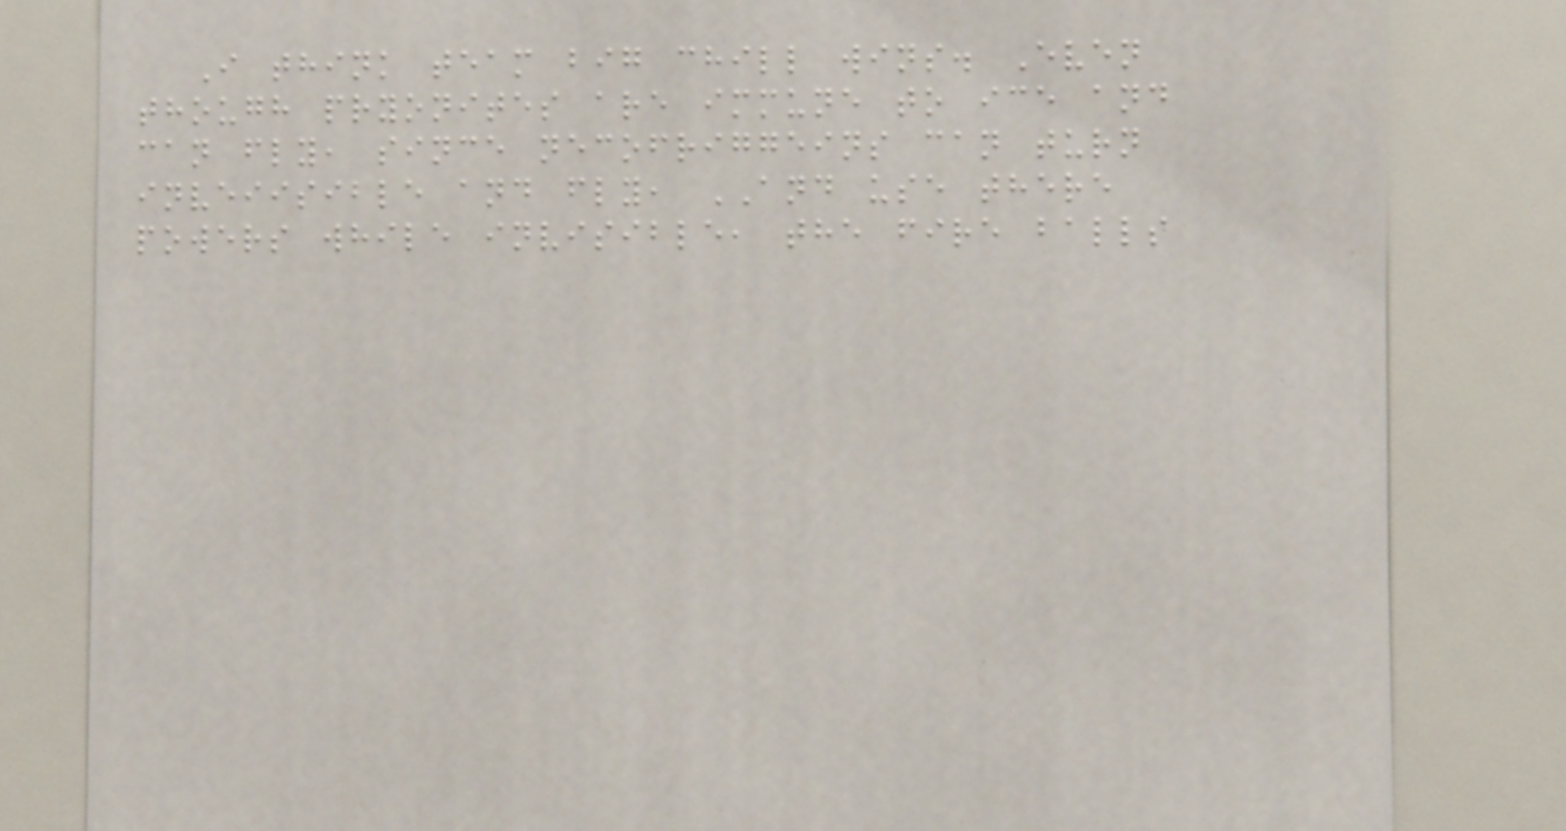I think team big chill wins. Even
though pryonites are immune to ice and
can fly, since necofriggeins can turn
inveiisible and fly, AND use there
powers while invisible, the fire balls
